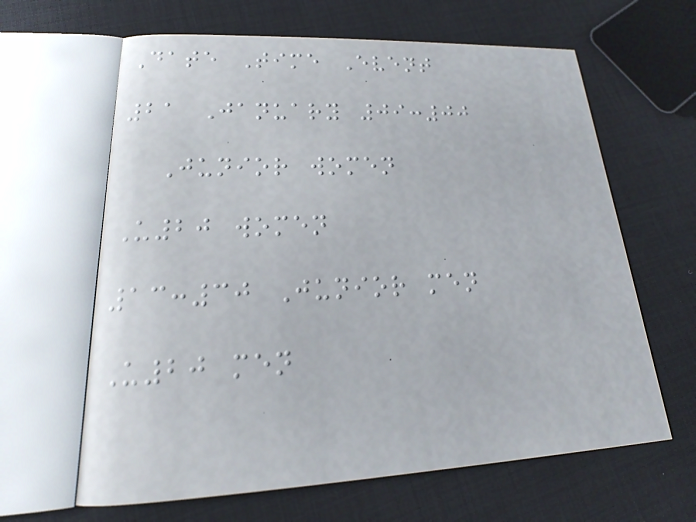Date Time Event
21 January 09:00
Junior women
U20 women
13:30 Junior men
U20 men
